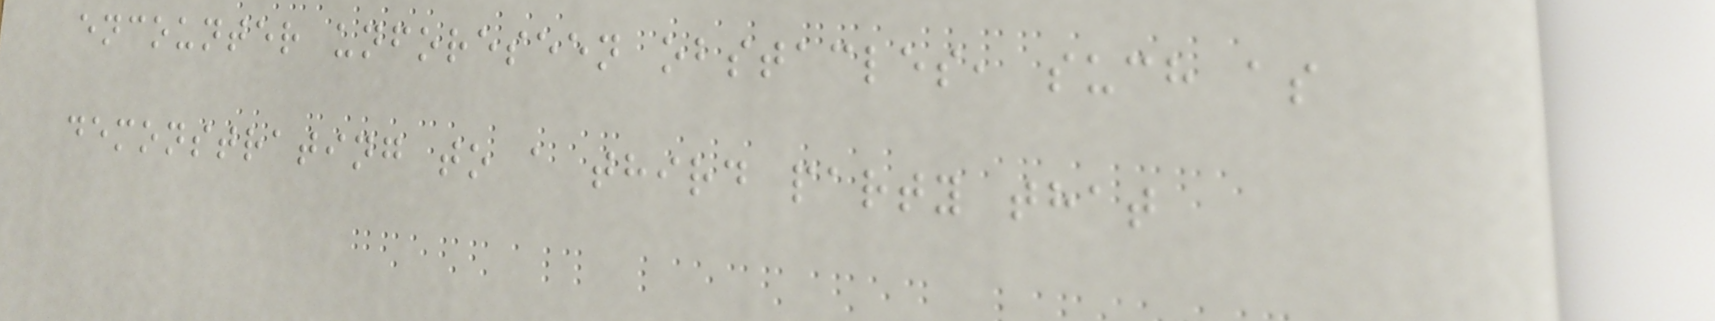encounter unforeseen obstacles, such as
demonstrating to a third party that
